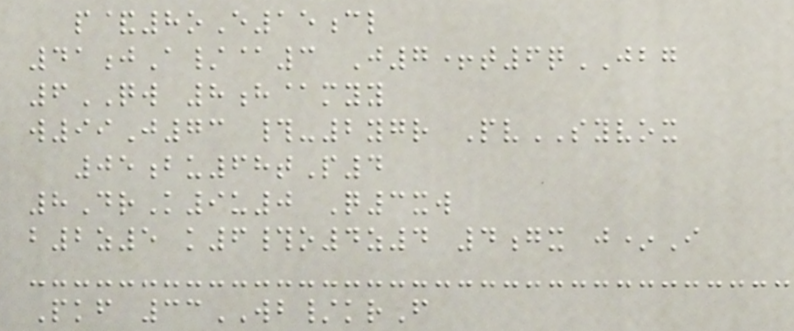p&8oE15cl
41jA/@3 J7+t6qJBG
6QW 8h@myy
w99J73 #-2ygr PvSYVOX
05bu68tP4
8DrK9u0 Q3xw
b2z5 k6#o4z4 4gx j*I
Pkf 33WB/krF
